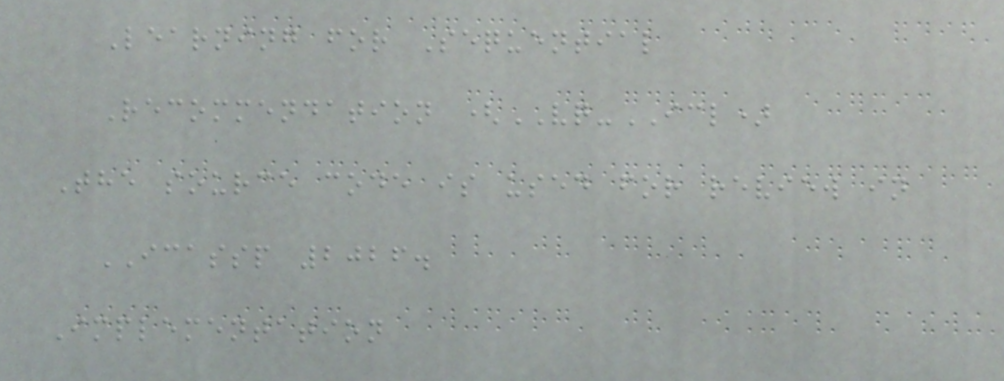Learning for Sequential
Recommendation (VQ-ICL)
The source code is used for review in
ICASSP 2026.
Implementation
